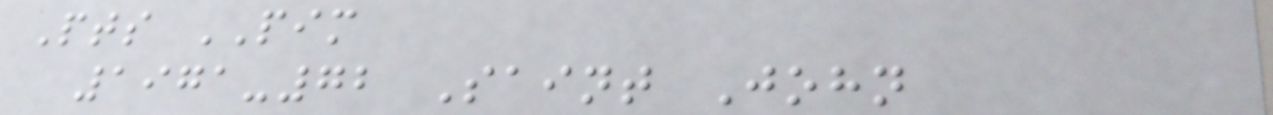Pts PIM
1971-72 Saint John
